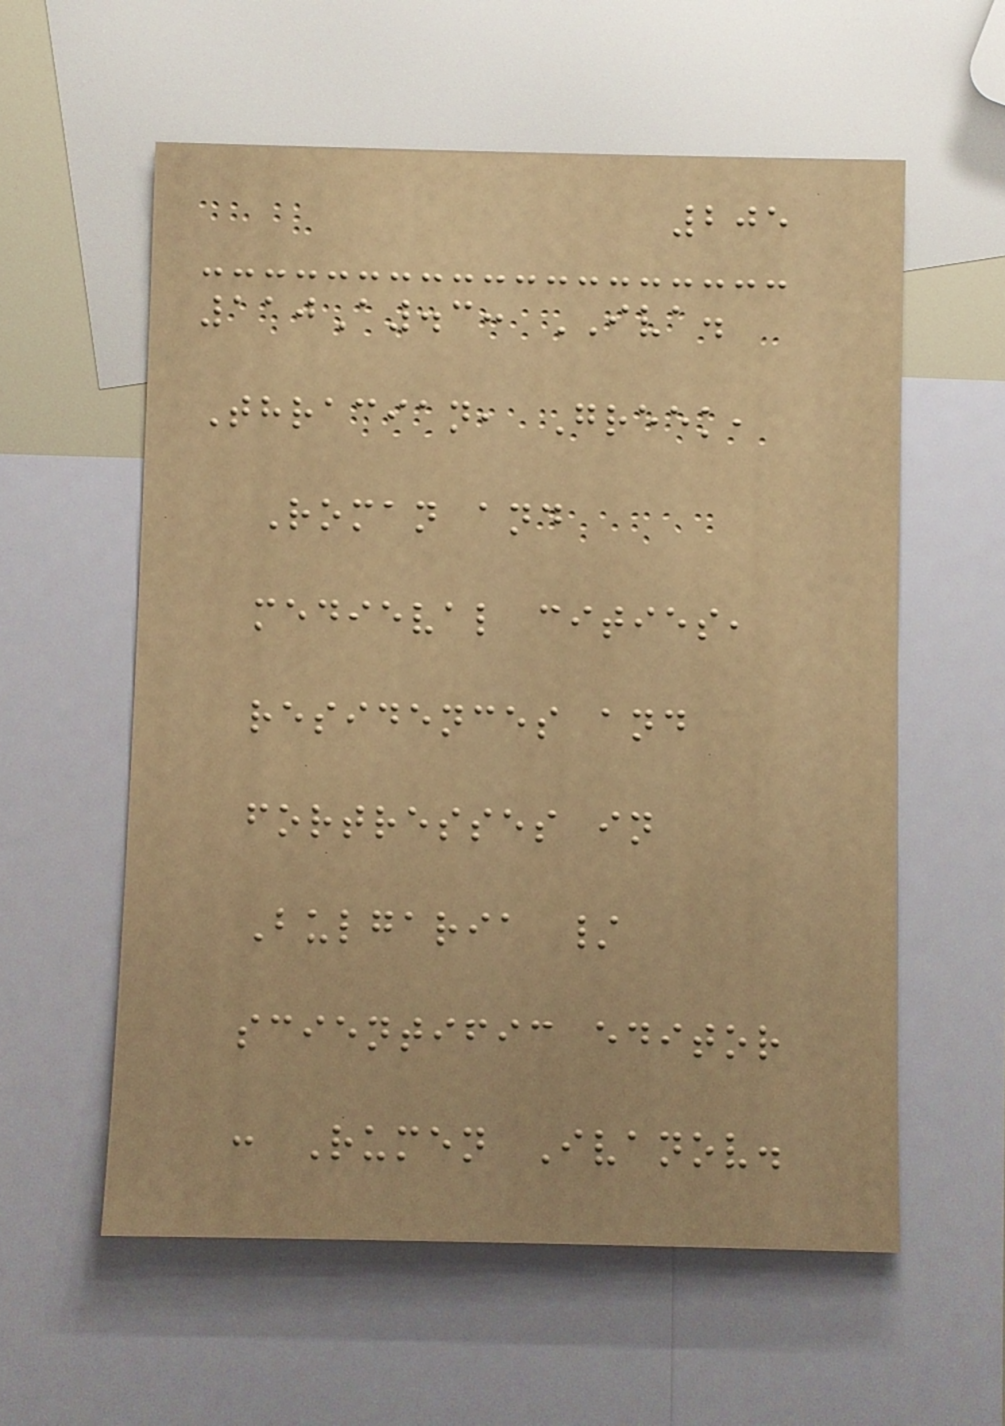205
110A.3: IVA.
Thracian, Greek,
Roman and
medieval cities,
residences and
fortresses in
Bulgaria /
scientific editor
: Rumen Ivanov.
